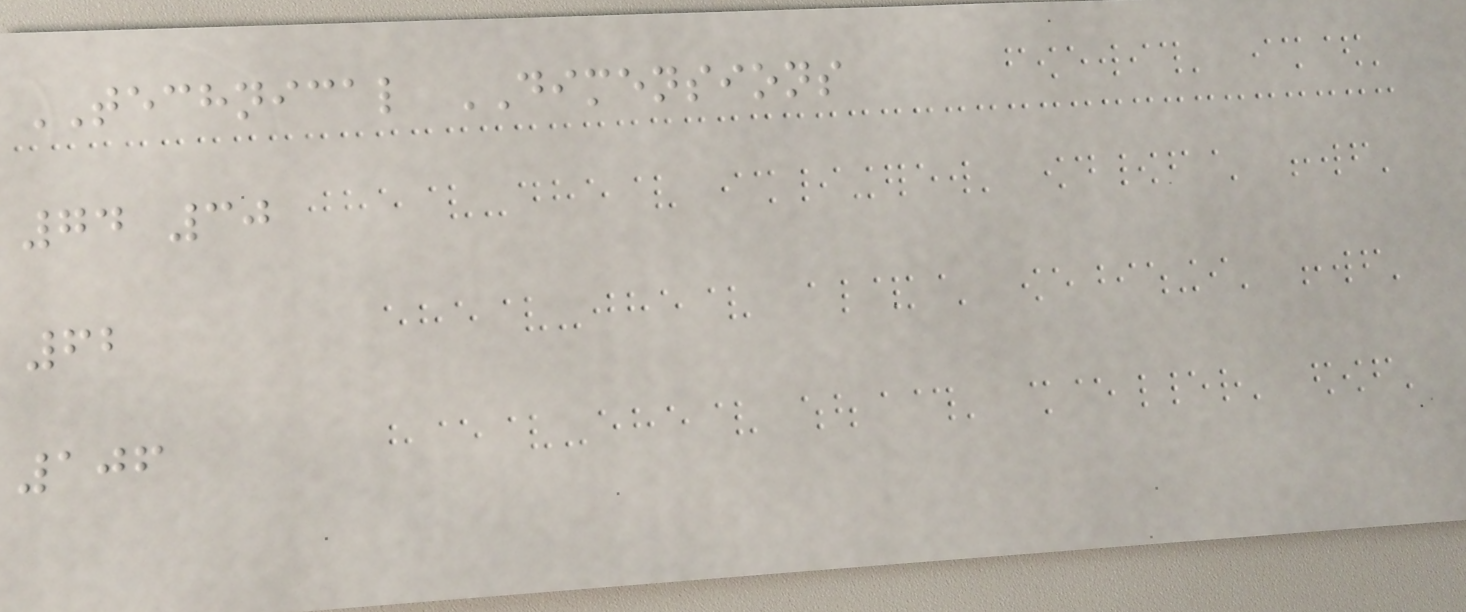TECHNICAL DIMENSIONS
74 30
62
106
